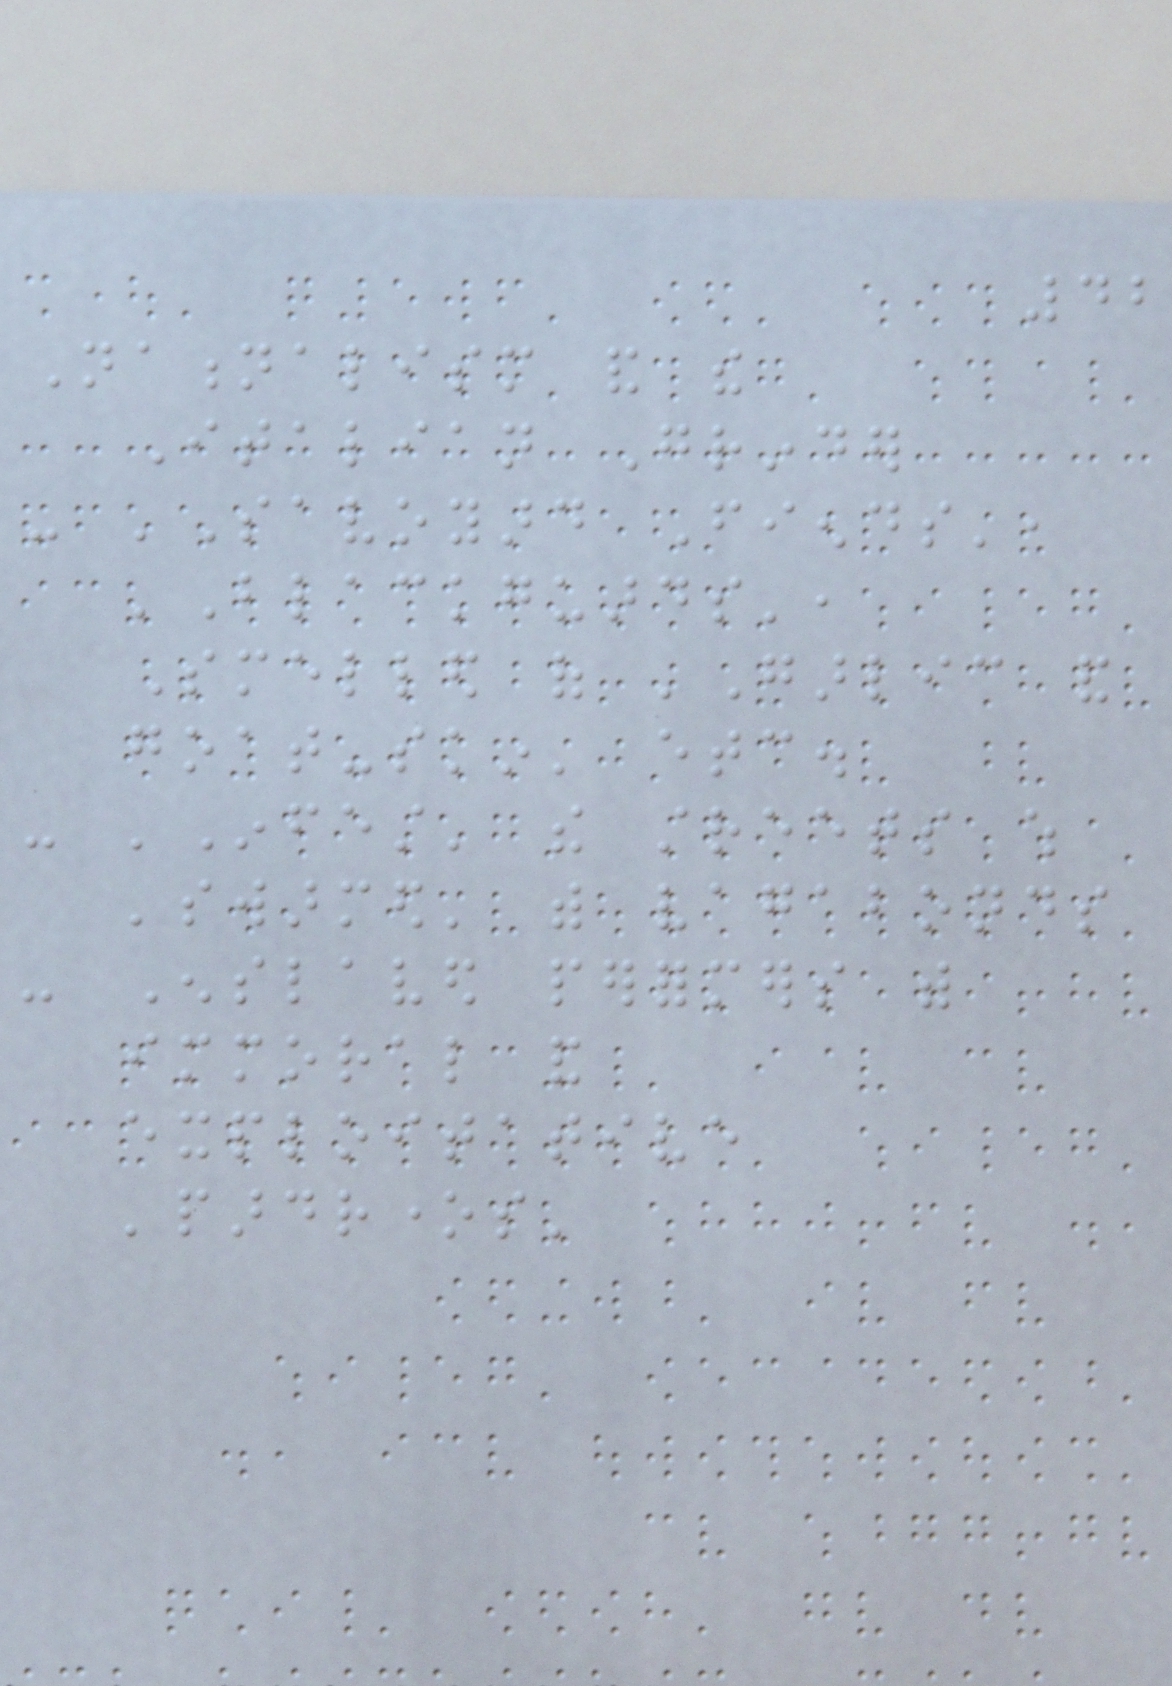42
Nationalism and the
Italian Grinder
- 'Savoyard Fiends',
'Blackguards',
Smelled of 'Garlic and
goat-skin' etc.
- 'Infest' the streets which
'swarmed' with vagabonds
- Enslaved performers with
immoral and
exploitative
'pardrones'
